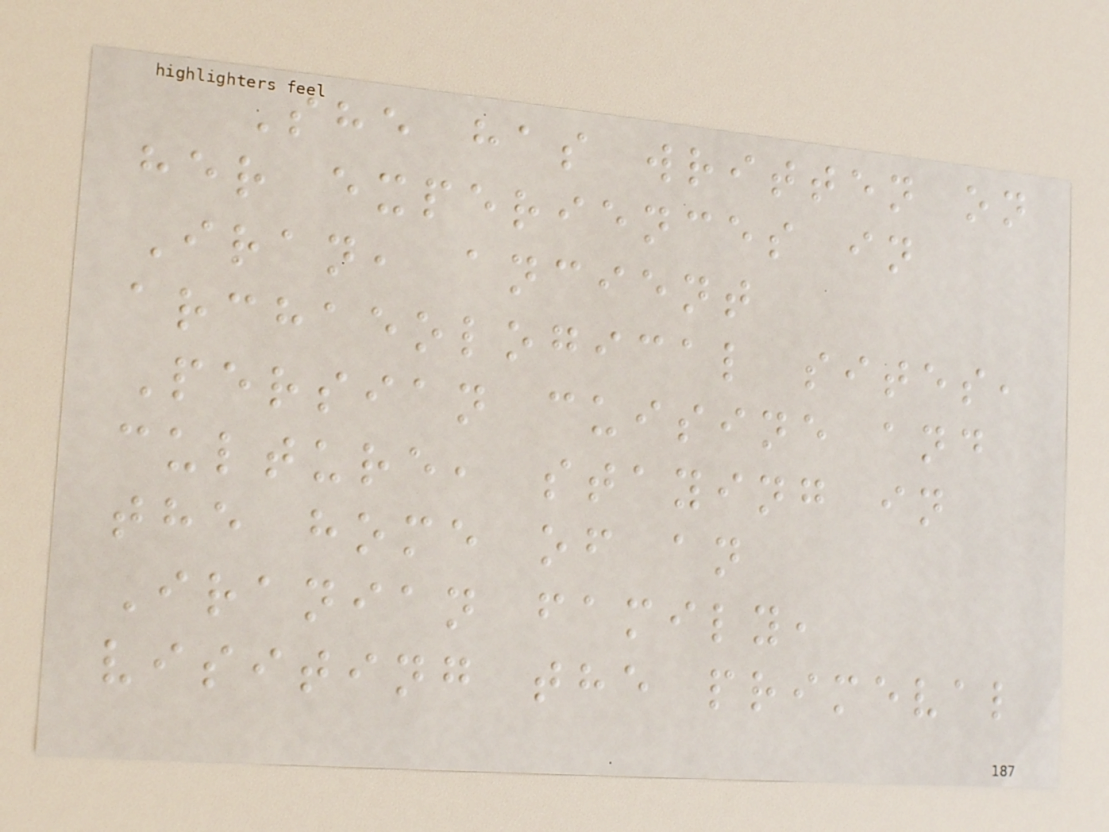She has written on
her experiences in
Iran, ancient
archaeological sites,
Persian cuisine and
culture, staying in
the home of an
Iranian family,
visiting the primeval
